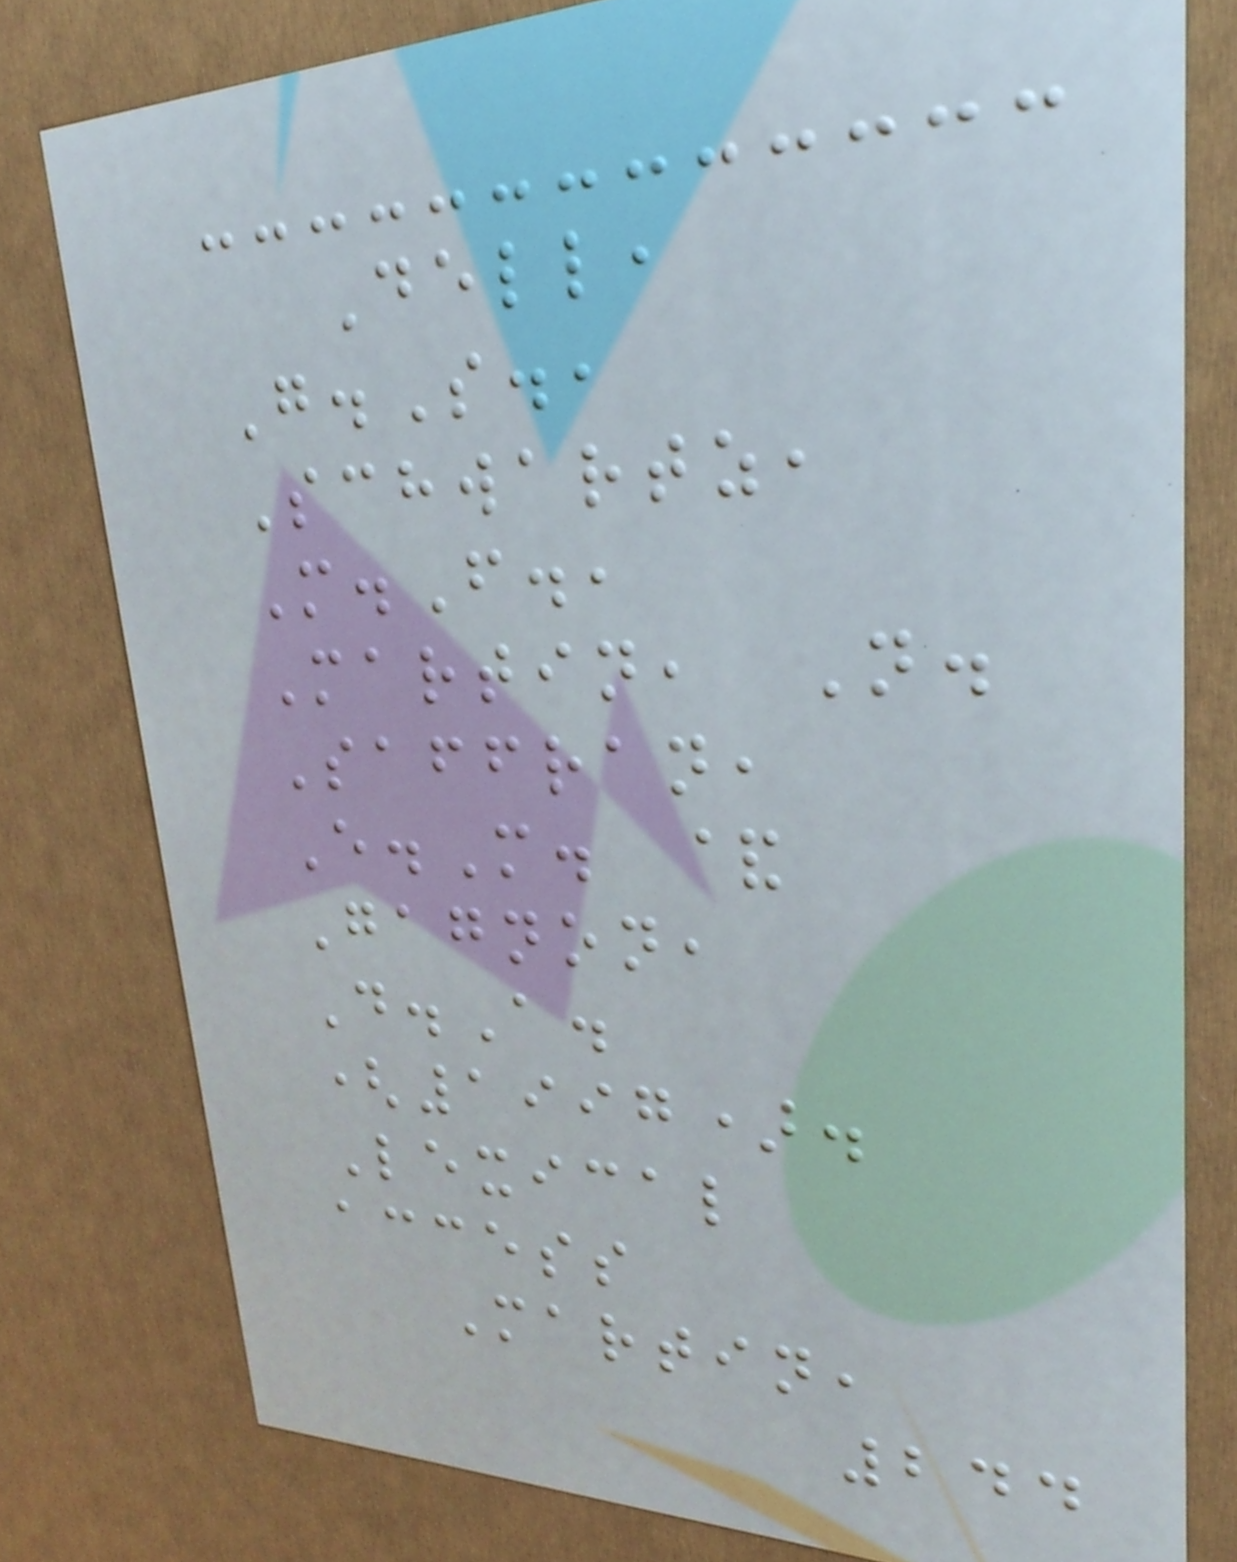Dell,
G.S.,
Schwartz,
M.F.,
Martin, N.
Saffran,
E.M. &
Gagnon,
D.A.
(1997).
Lexical
access
Martin,
244
